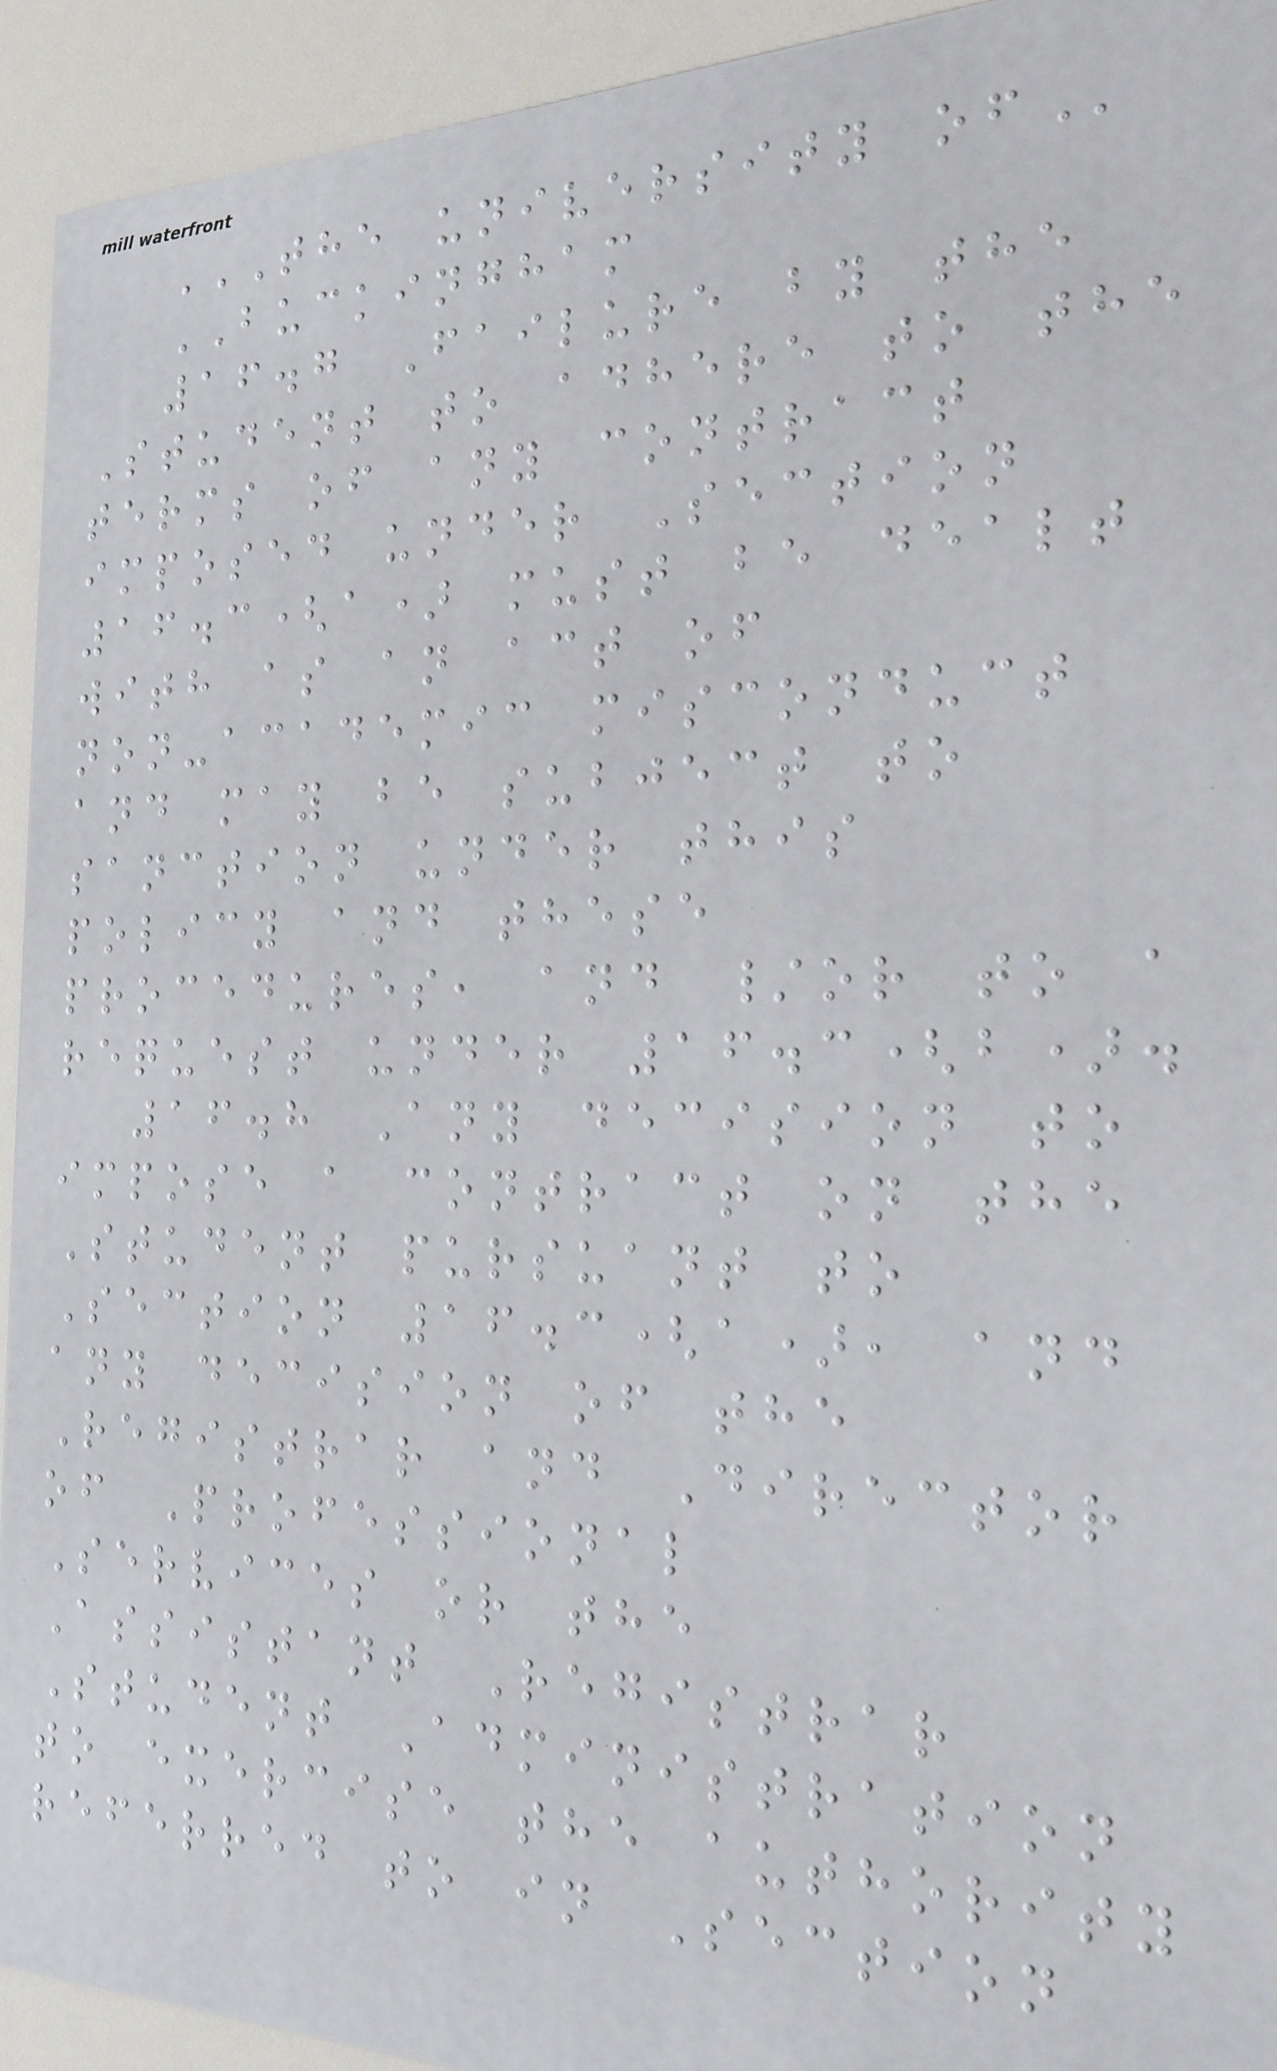THE UNIVERSITY OF
BUCKINGHAM
16.7 Failure by the
Student to adhere to the
terms of any contract
imposed under Section
16.3(a) must be dealt
with as an act of
non-academic misconduct
and may be subject to
sanction under this
policy and these
procedures, and /or to a
request under 16.3(b).
16.8 Any decision to
impose a contract on the
Student pursuant to
Section 16.3(a), and
any decision of the
Registrar and Director
of Professional
Services or the
Assistant Registrar
Student Administration
to exercise the authority
referred to in Section
